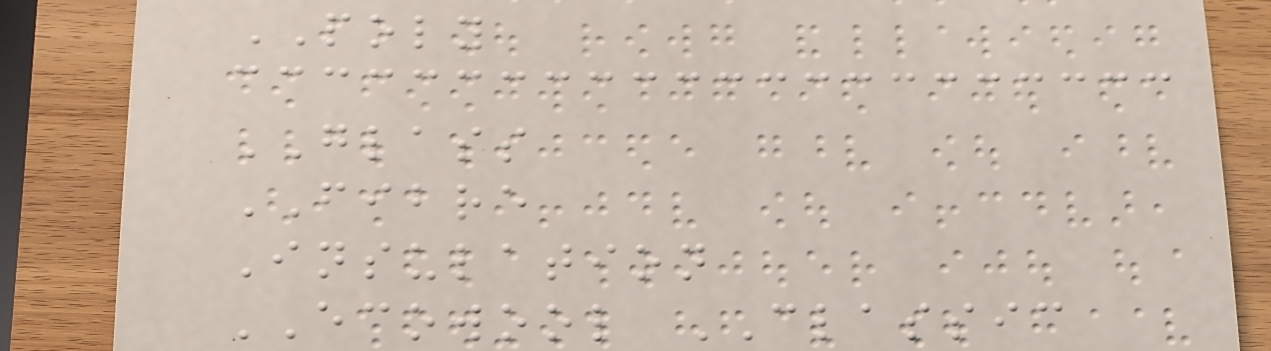POLY
GLASS
FIBRE
Insulation
ECOWOOL CLASSIC
